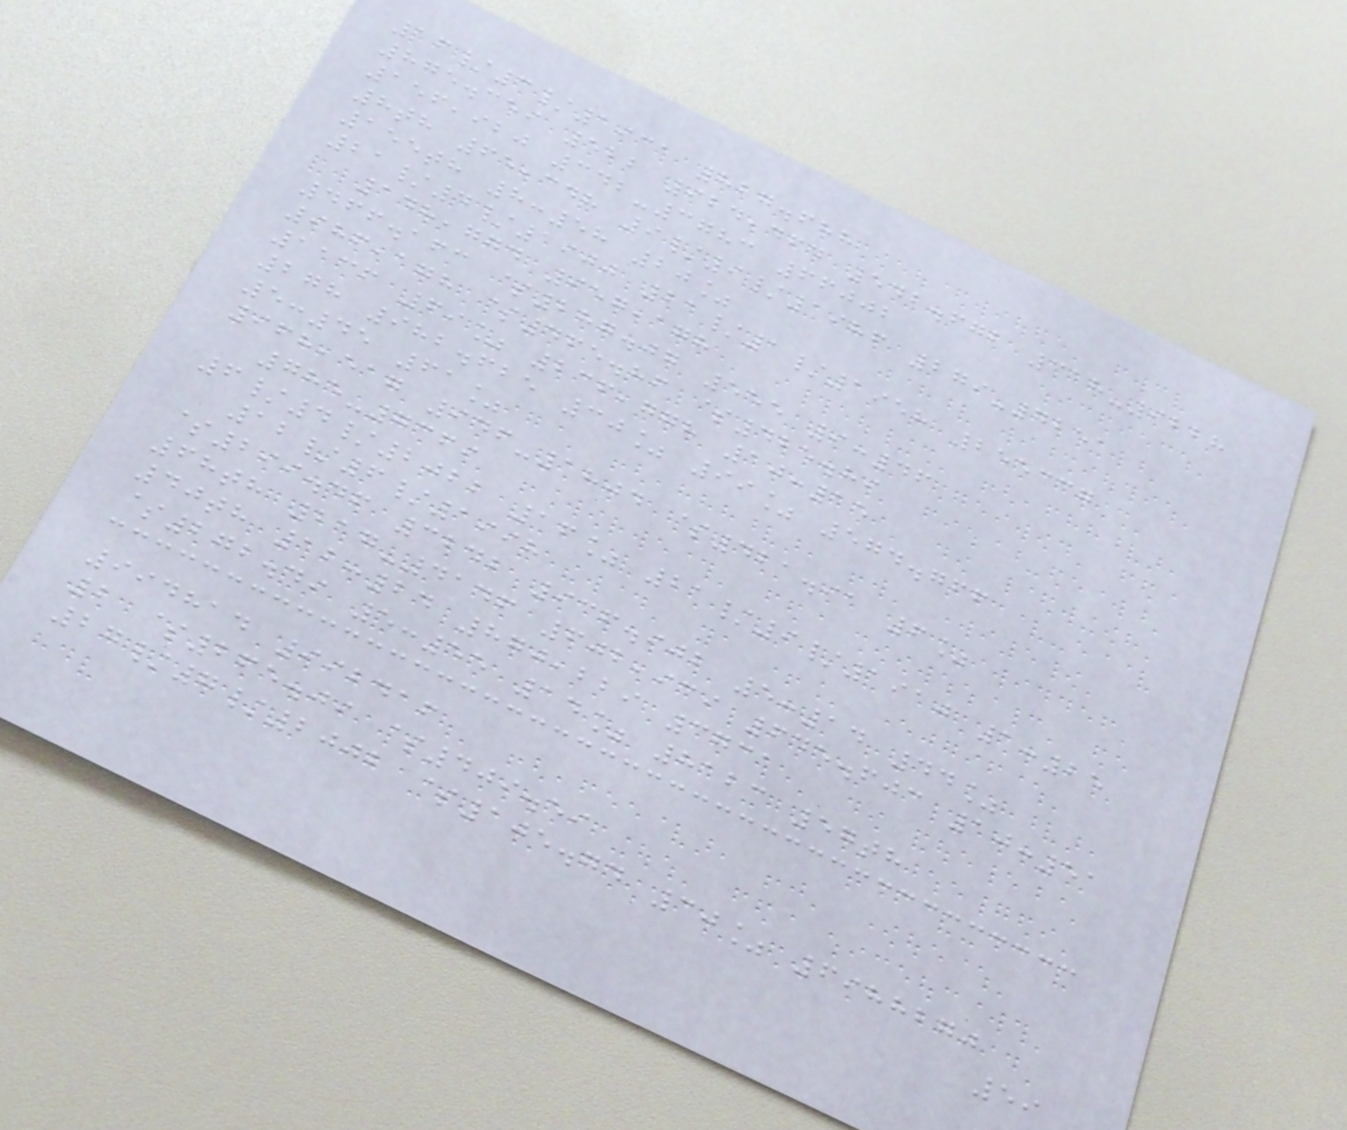16/3/1931 827.688
875.359 522 924,464 542.672 318-9228
156,920 342-3783 66002
8th 65,348 9/9/1986 279-7251
155th 8:58 20%
21/4/1900 21/1/1958 255337
148,774 957,178
466.163 $287.07 555 9:46
986,178 $465.86 $425.89
1136 69% 236,778 10:15
278 982.625 30% 99% 574.766
5:45 61%
968,517 946-1804 $421.91 6%
785-7369
6/4/2022 16% 21/9/1910 1:25
12/6/1998
$299.46 3242 936.902 5:14 44%
68th 217-4146 602,939 645.603 10:51
40th 12:24 870,229 3731
$272.49 5:55 14% 8123 57th
994814 992416
2 $265.09 $409.59
27/7/2002 $105.74 30% 6988270
59
